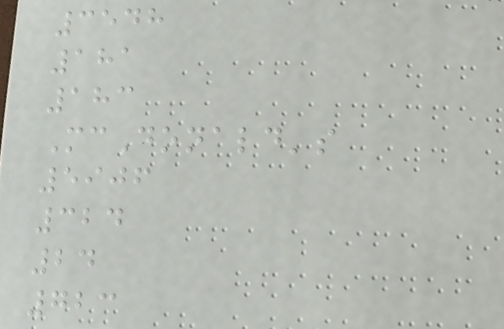3548
181
183
McDonald's
5906
324
24
723
